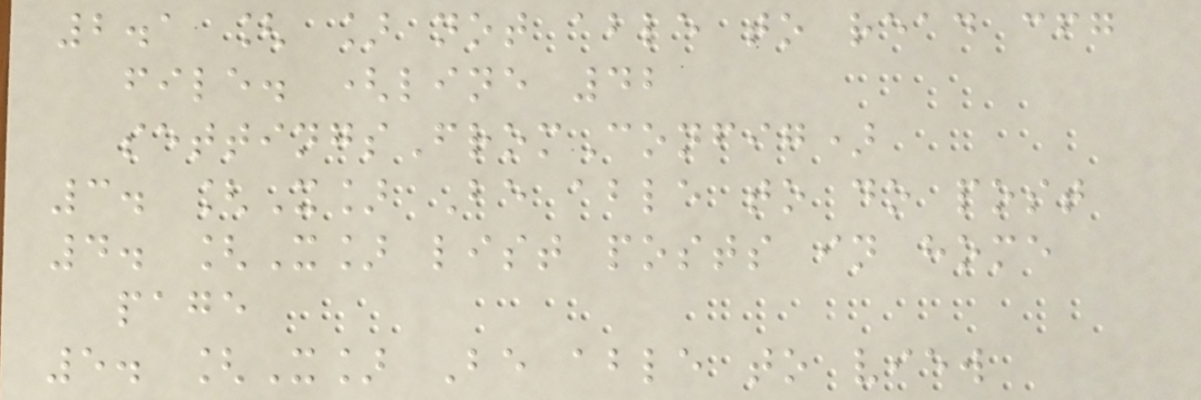2.1 [ ] not able to read cfg
file. (line 42
settingsFromConfig)
3. [X] Be able to do post
4. [X] list posts in home
page
5. [X] Be able to view
